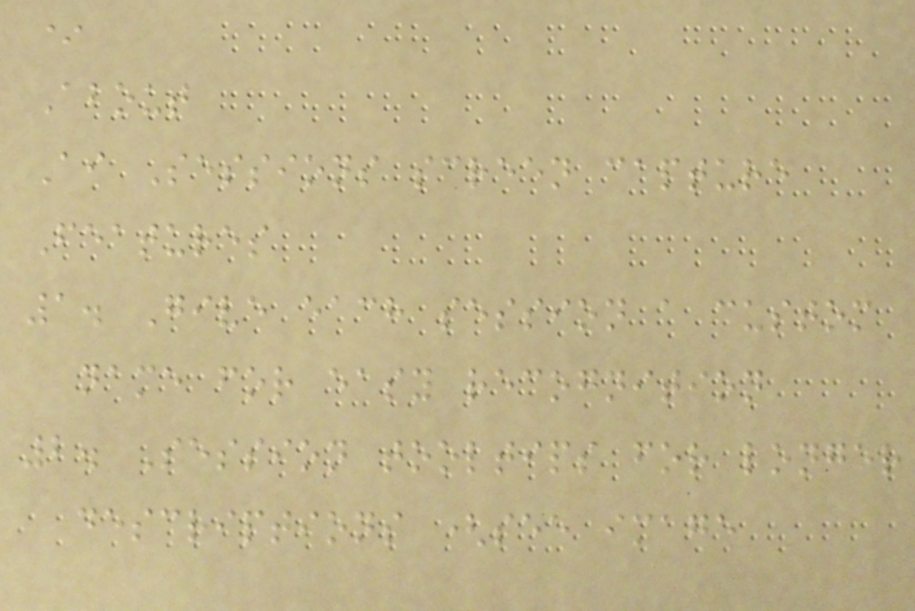*
About
Ai Sessions screen capture
Features
1. Give each session a custom
name for easy recognition
2. Session tooltips for longer
descriptions (see image
